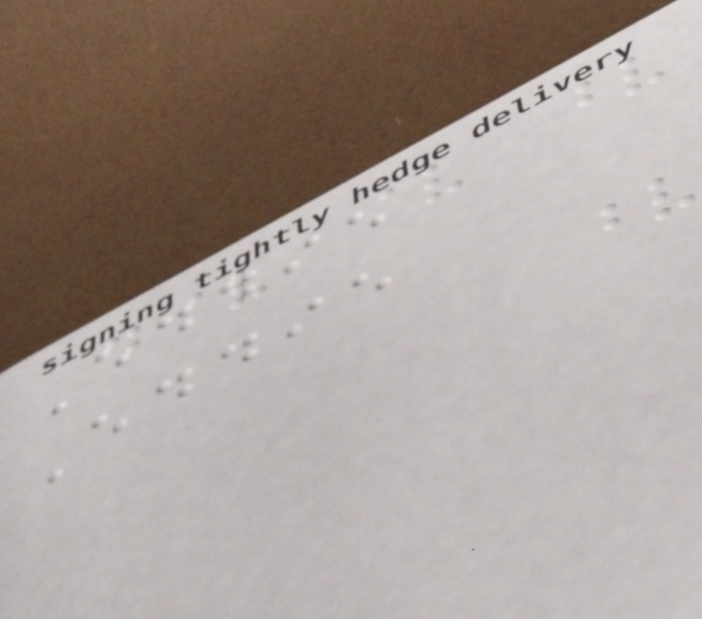Eddie
Eddie
